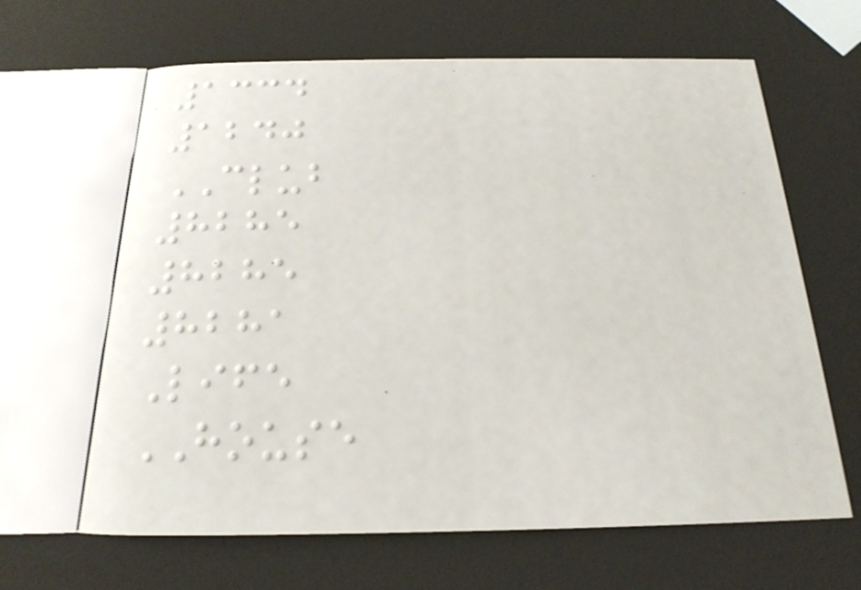1334
1240
CLUB
8285
8285
8281
Life
HOUSE
